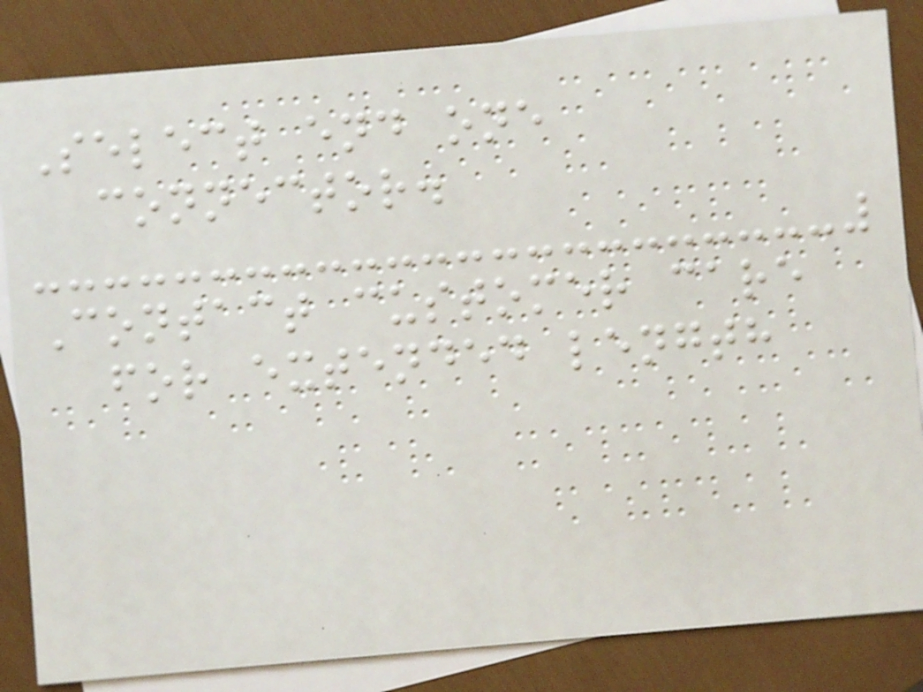Select end one
connector.
Contact customer care
for extended length
